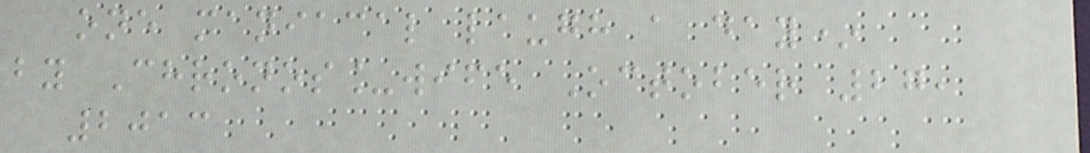one maniacal laugh a day*
by Chronos_wife October 27,
2013
